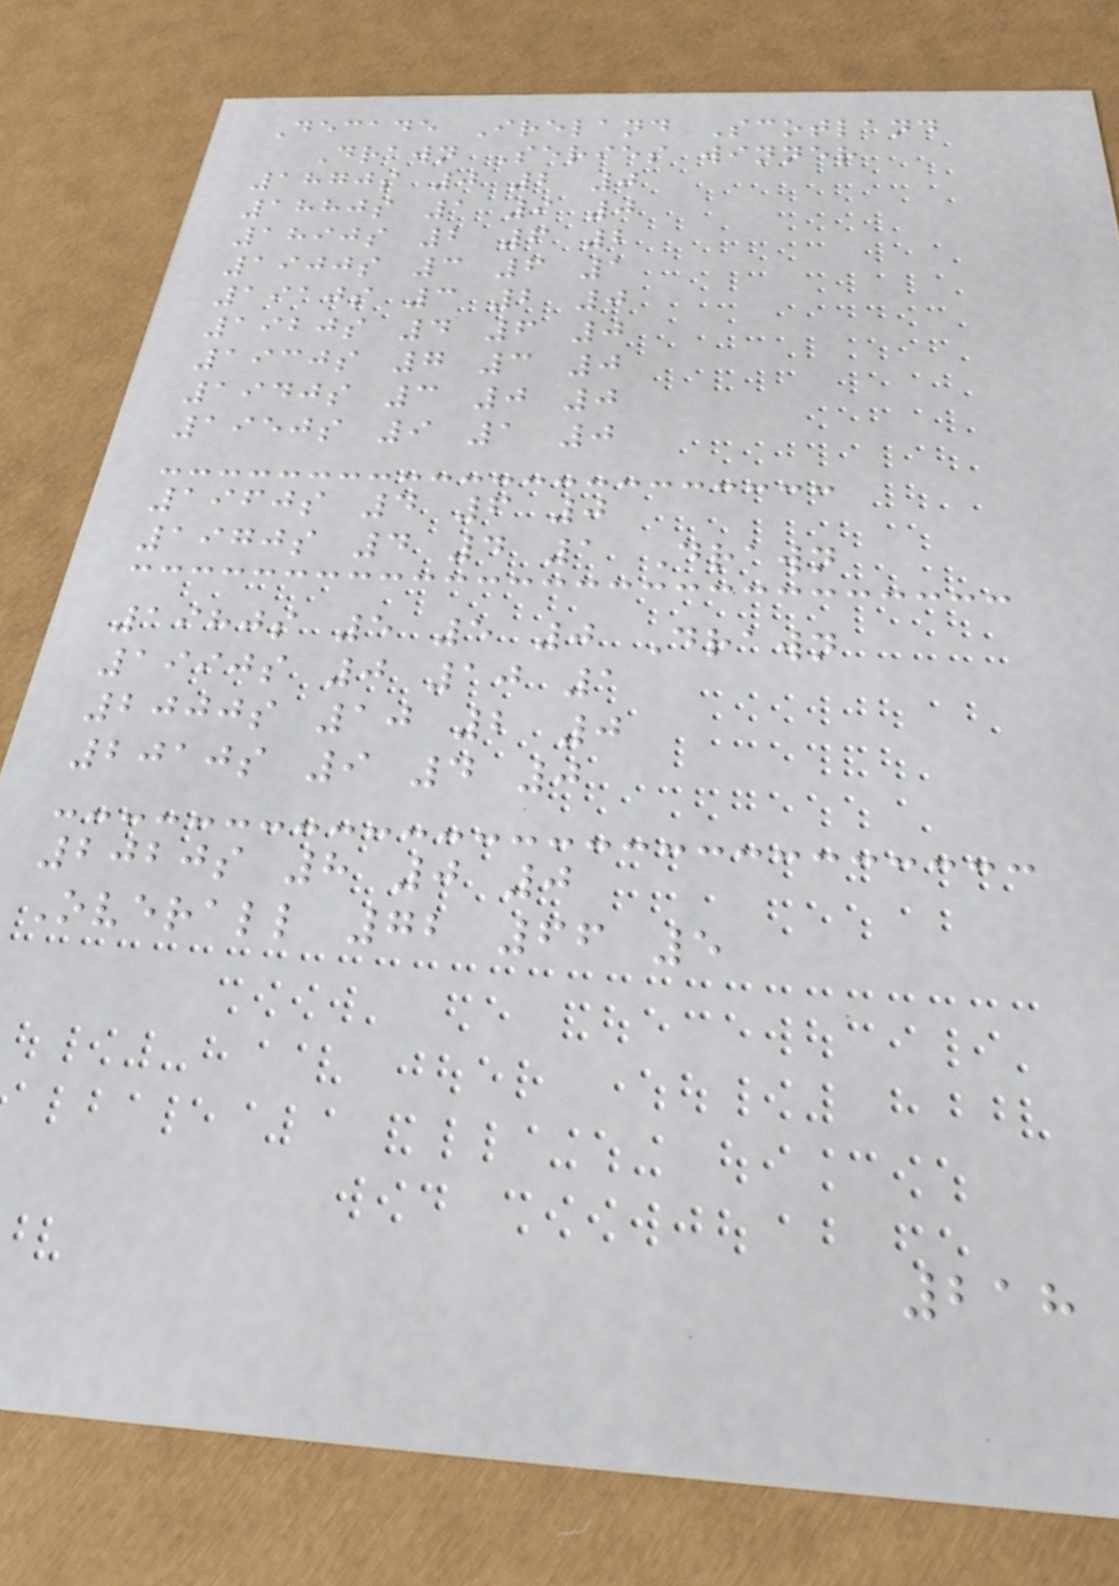Decade Ireland Scotland
Drawn Series winner
1870s 0 2 0
1880s 1 9 0
1890s 2 6 2
1900s 3 6 1
1910s 3 2 0
1920s 4 6 0
1930s 7 3 0
1940s 3 0 0
1950s 9 1 0
1960s 4 6 0
1970s 4 4 1 Drawn
1980s 5 5 0 Drawn
1990s 0 10 1
2000s 10 2 0
2010s 9 4 0
2020s 8 0 0
Overall 72 66 5
218
